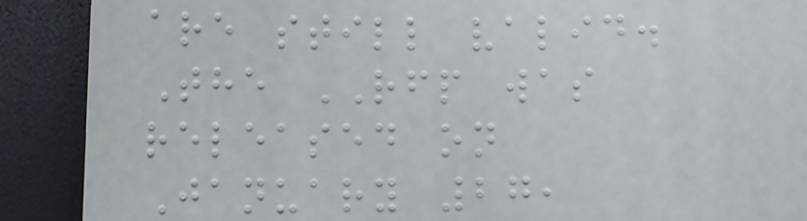are still valid.
The RFP was
released on
January 27,
